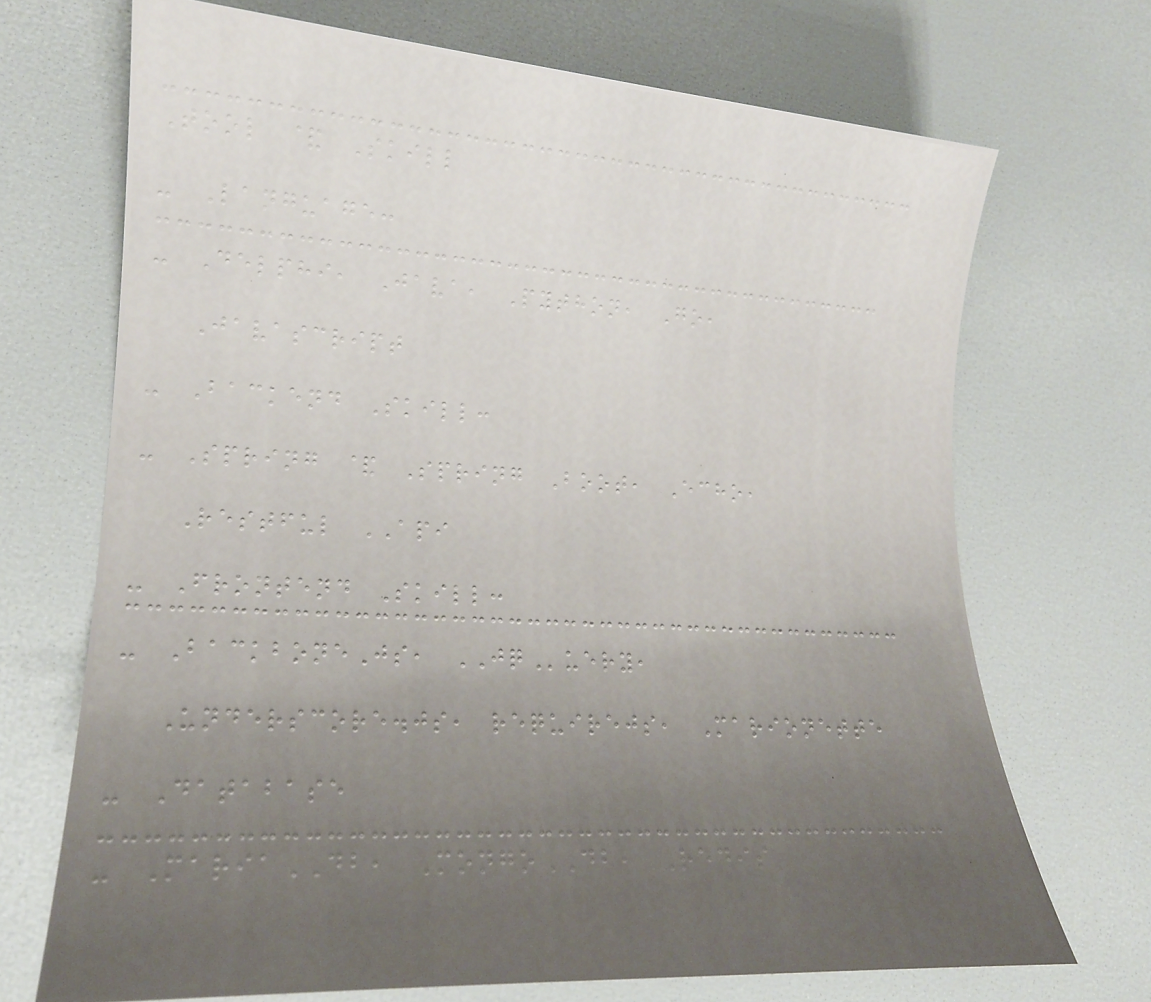Tool & Skill
- Language:
- Delphi, Java, Python, Go,
Javascript
- Backend Skill:
- Spring & Spring Boot, Echo,
Restful API
- Frontend Skill:
- BackboneJs, JQuery,
Underscore.js, requirejs, Marionette
- Database
- MariaDB, MongoDB, Redis
